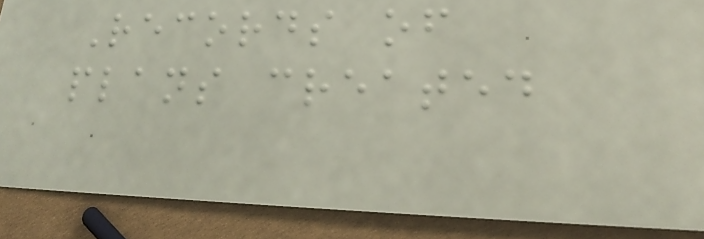Records of
plans created
